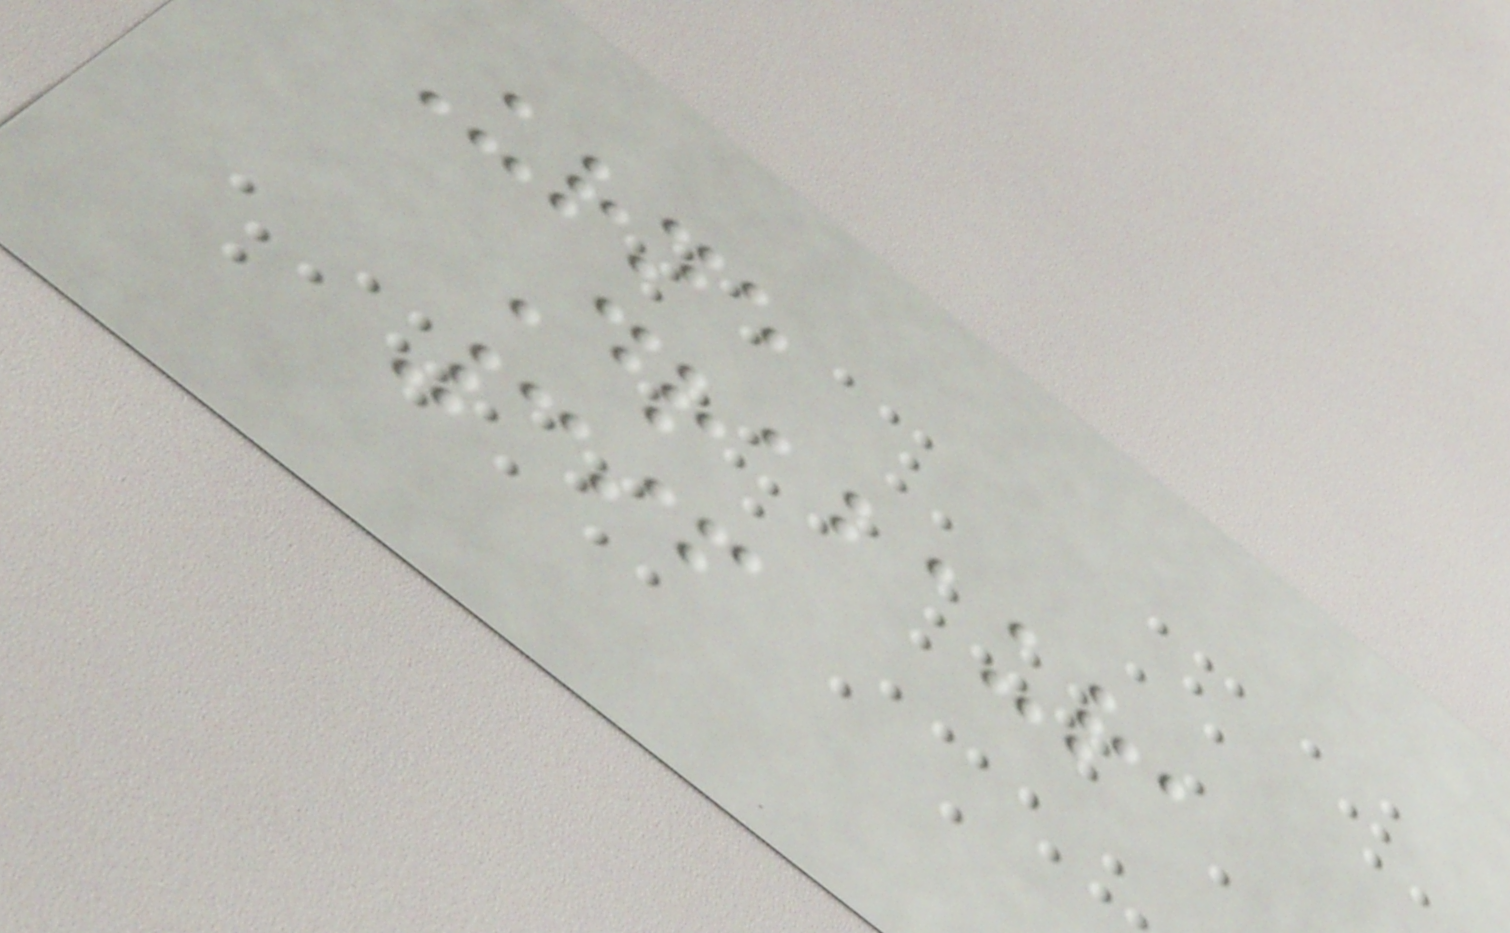Urne
Drabaur,
396
